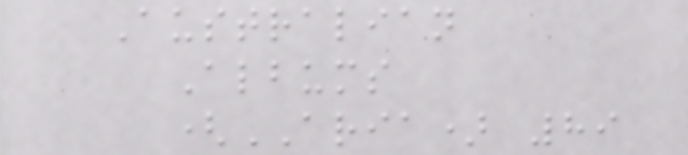Australian
Albums
(ARIA) 89
